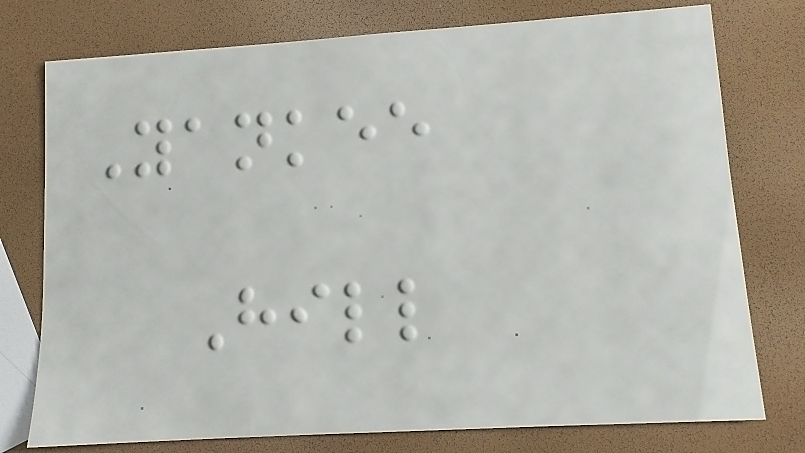Yankee
Hill
